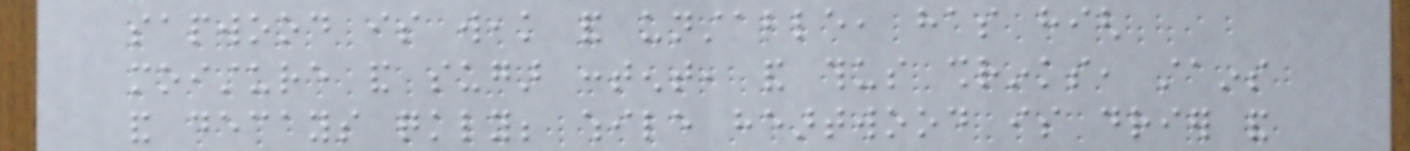sapwood is weak and unstable, has high
moisture and sugar content, and thus shrinks, stains
and decays quickly; while heartwood is drier and
